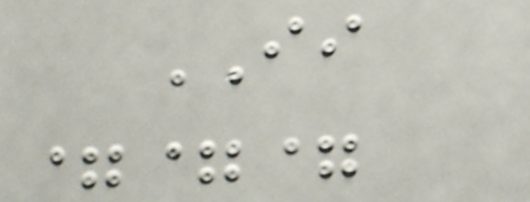II
===
